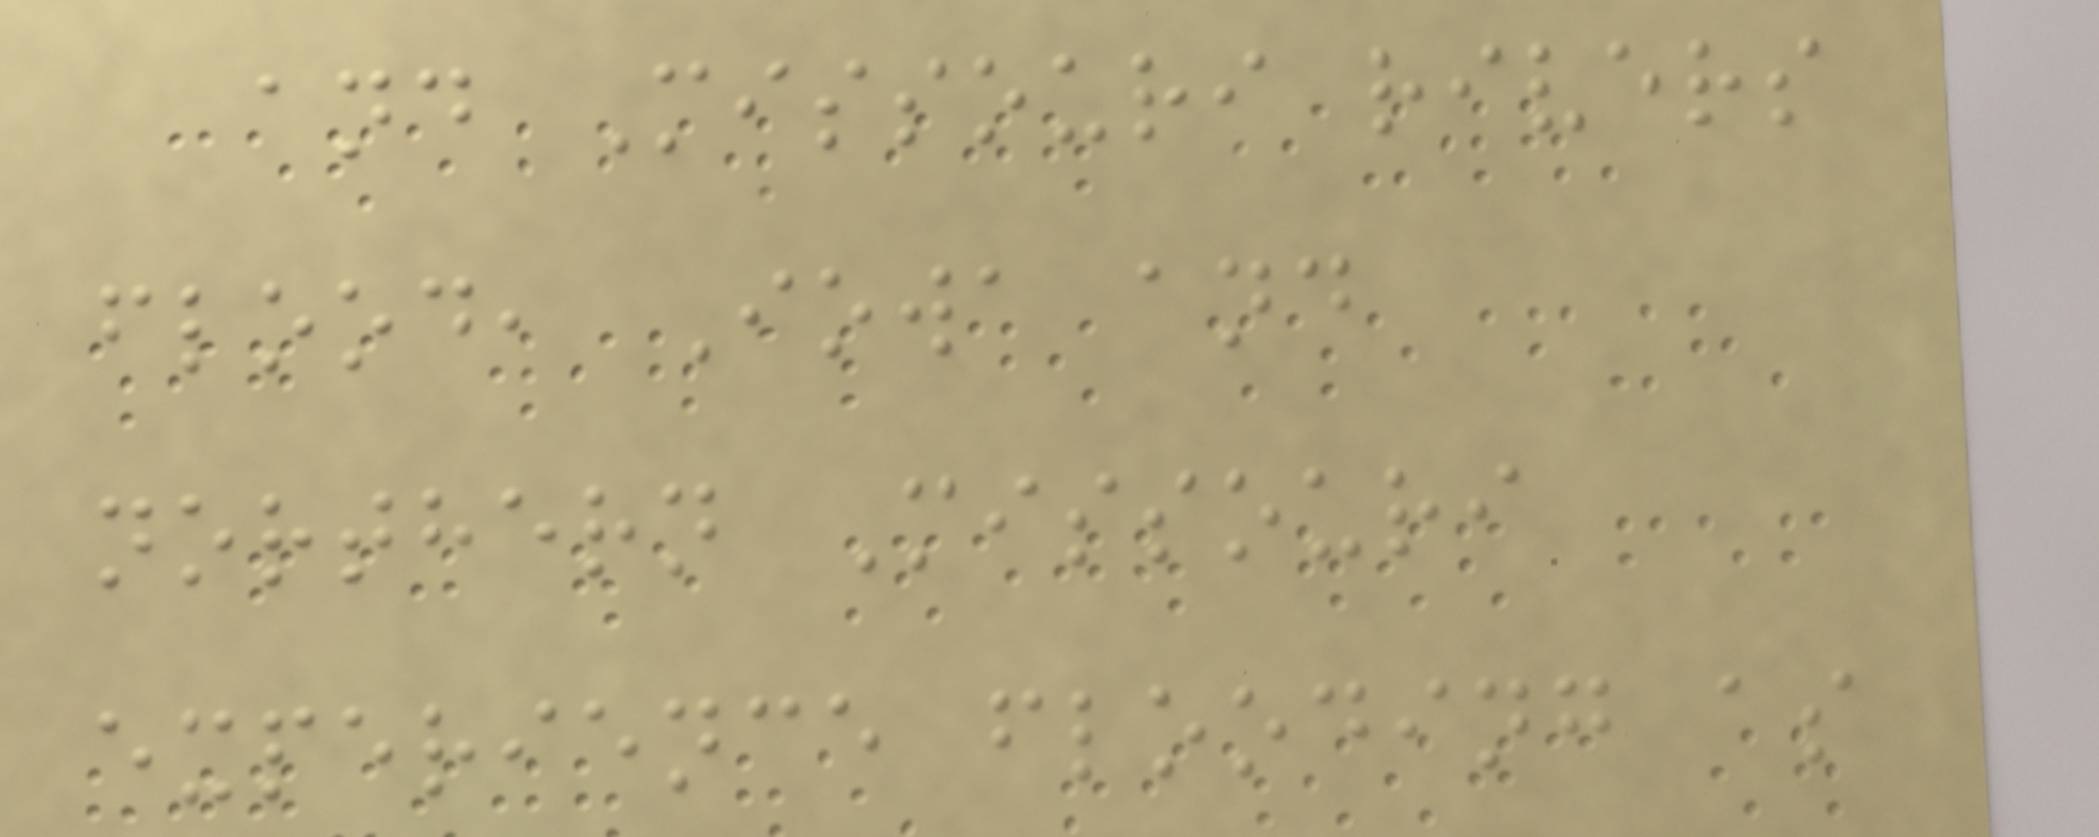and Missouri rivers
flood, Iowa and
northern Missouri
experience flooding as
